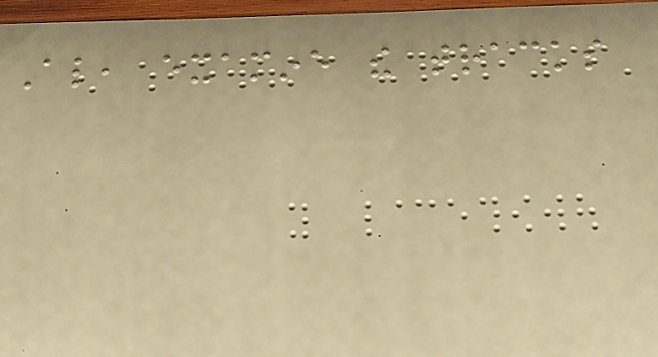Also, examine the tracks
